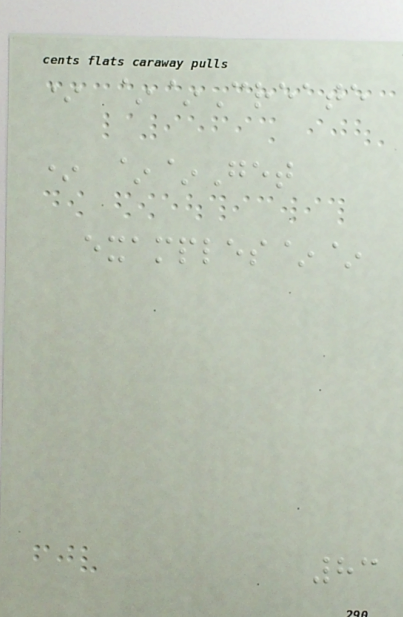* ~~Create
* ~~Get
examples~~
83
